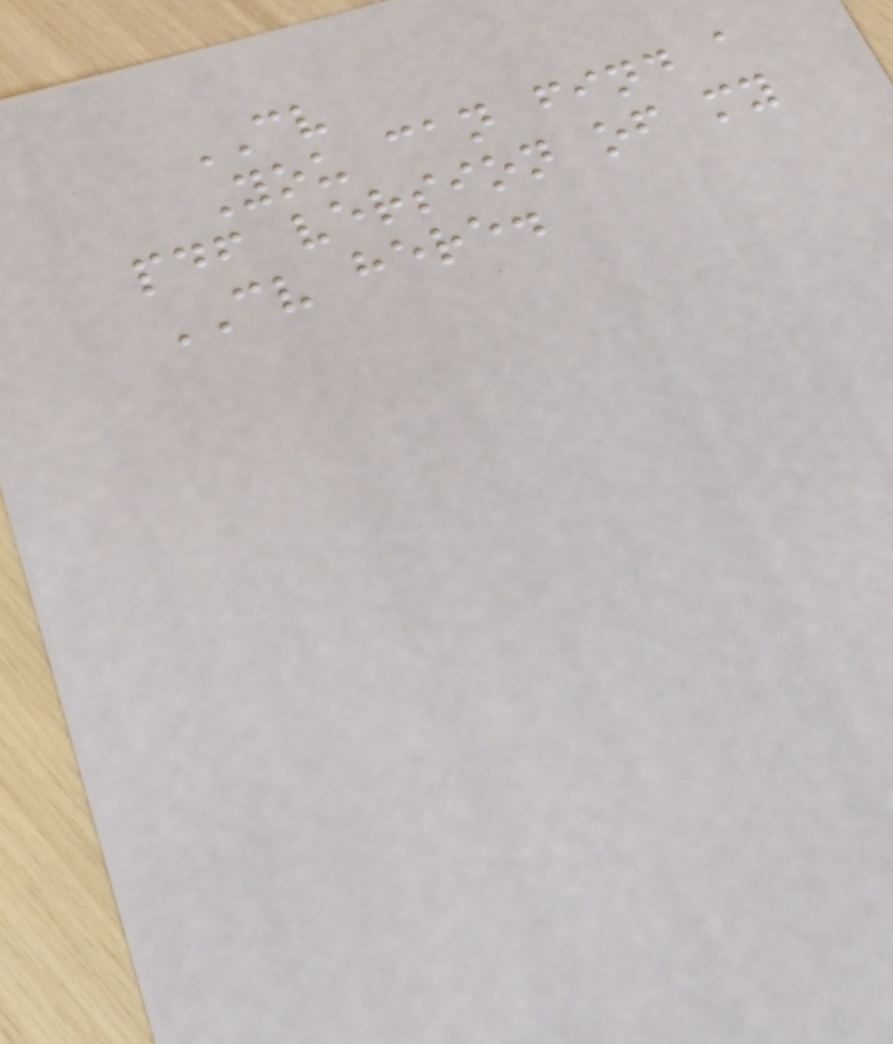CV
You can find a
pdf version of my
CV here.
